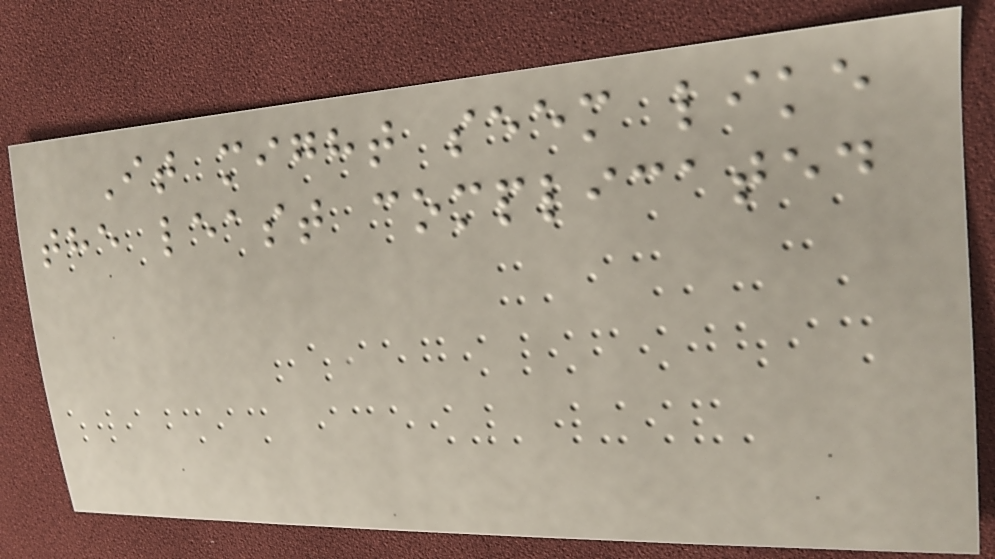It might seem like
the least complicated
